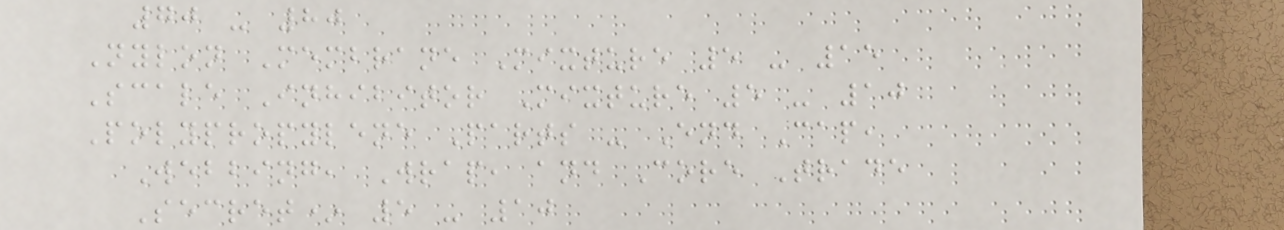70 - 80
Nylon Membrane Mixture 5 - 15
Scale Inhibitor Mixture 5 - 10
Polypropylene Parts - End Cap,
Webbing, Wrap, and Core Trade
Secret* 5 - 10
